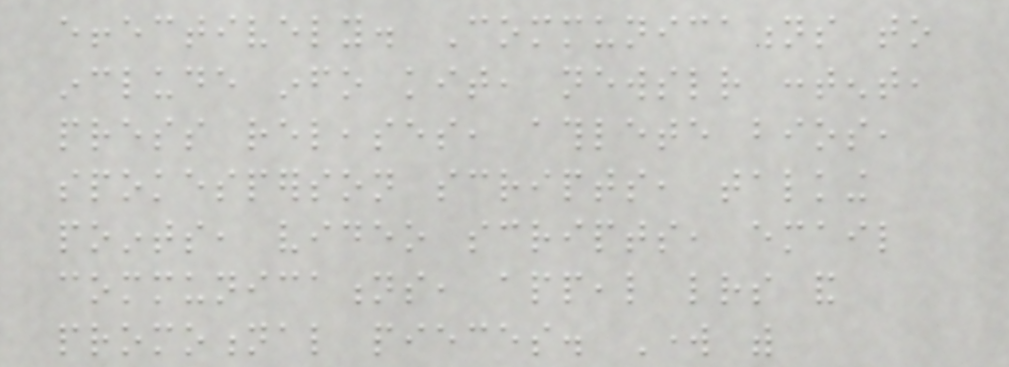effectively. Communications to
include info kit, newsletter content,
press releases, athlete bios,
spokesperson scripts, talking
points, video scripts, email
communications, appeal letters and
promotional pieces. Work with
